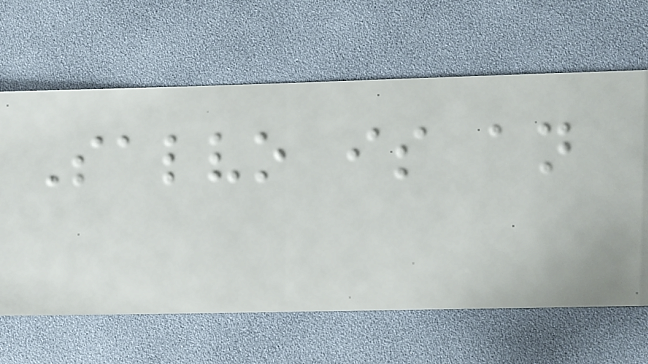Salvo is an
